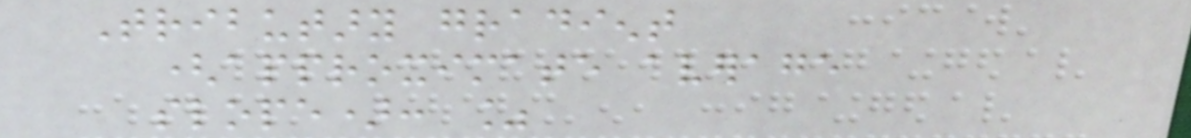Tributary gradient
(approximate average
slope): %
